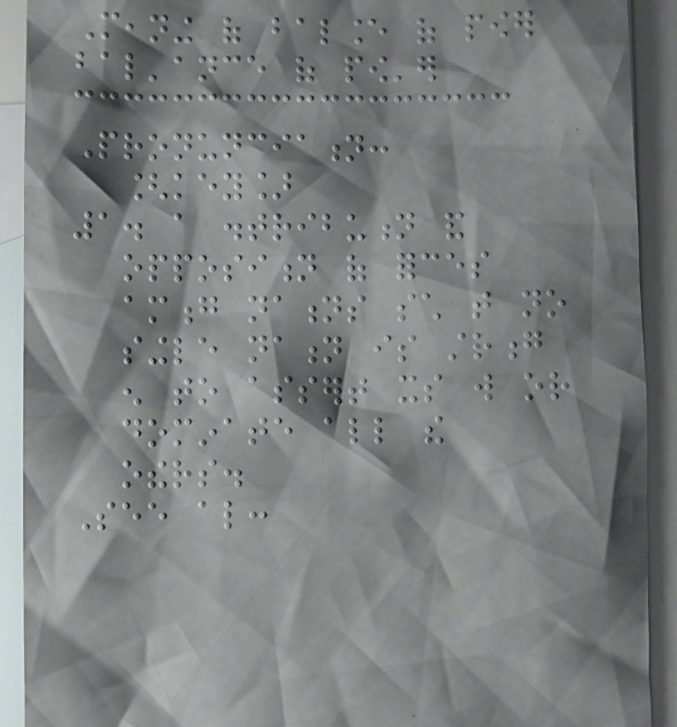Meaning of balance of power
bal'ance of pow'er
Pronunciation:
[key]
1. a distribution and
opposition of forces
among nations such that no
single nation is strong
enough to assert its will or
dominate all the
others.
See also:
